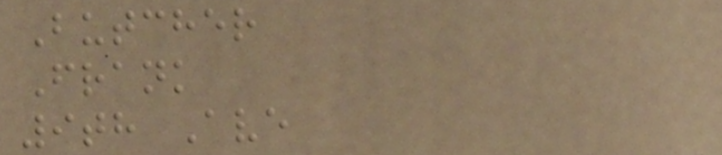Butcher
Frank
9th Ave
